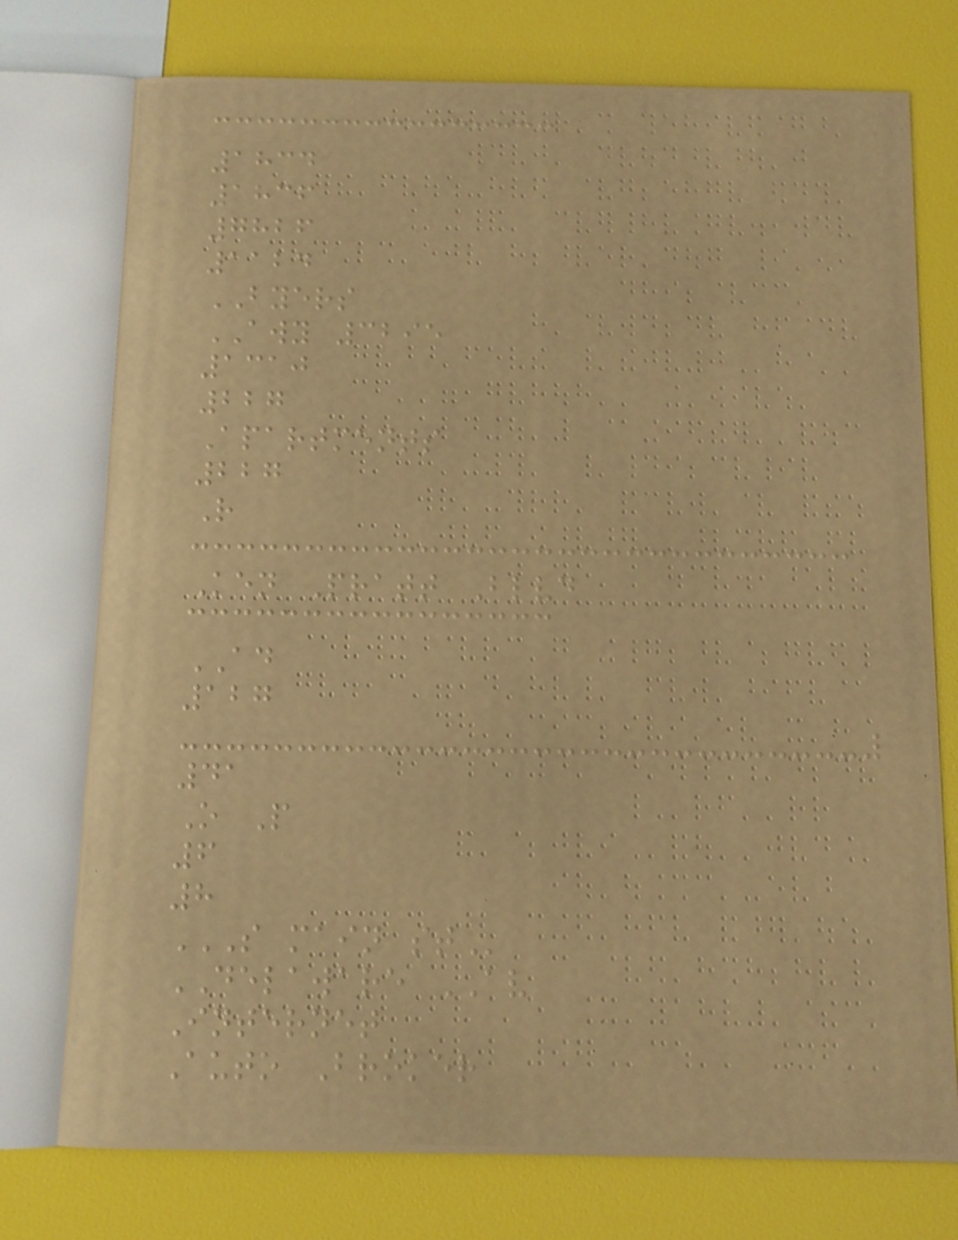1834
1836
7826
1124
BYERS
AWY 3295
1310
227
Apartments
227
R
Ken Pratt Blvd
AD
127
41
O P
6
8
S MAIN ST
DELAWARE AV
Internet
Auto Broker
